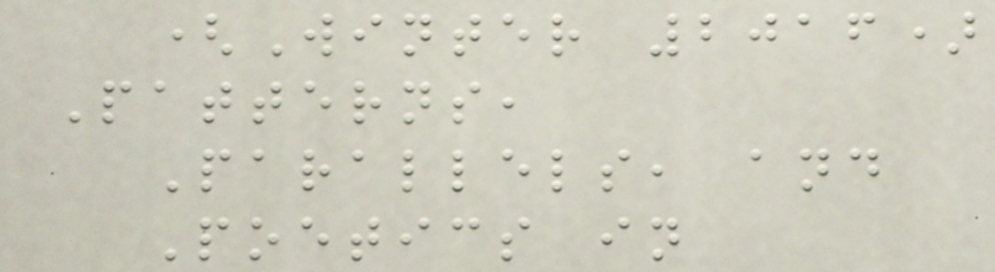(Winter 2016)
Patterns,
Parallels, and
Poetics in
